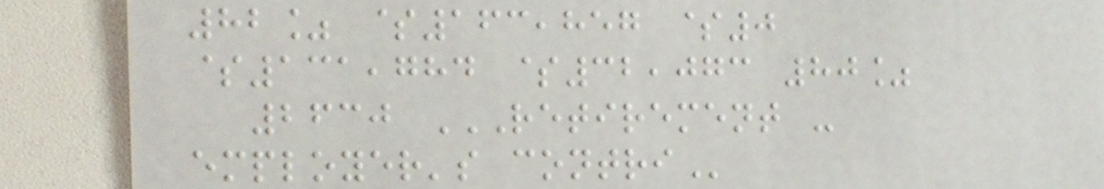82% $163,857 $0
$131,784 $32,073 80%
2630 RETIREMENT -
EMPLOYER'S CONTRI
